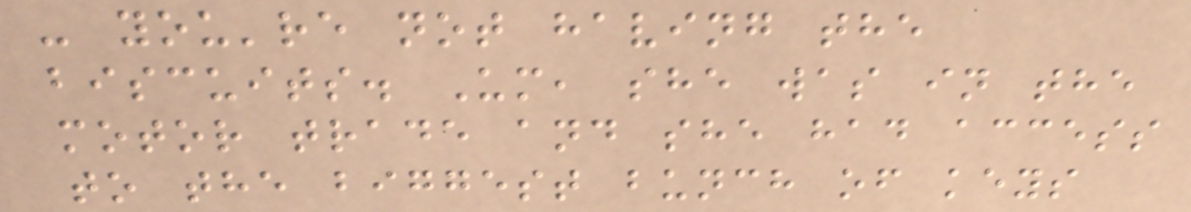- you're not having the
biscuits. Um, she was in the
motor trade and she had access
to the biggest bunch of keys
